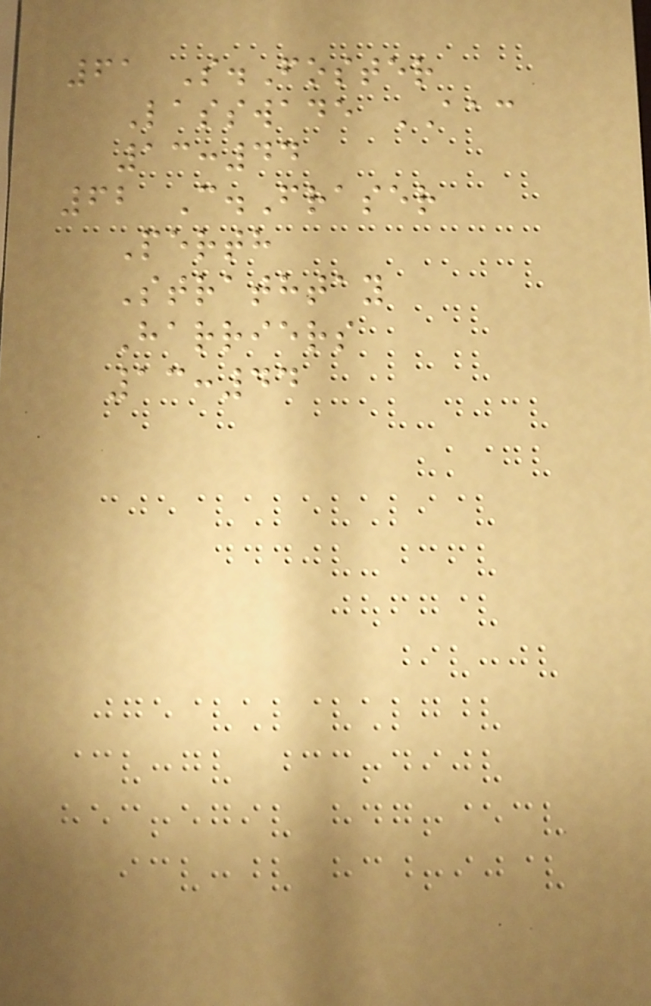61 S.Foster
Lasswade AAC
13:44
62 C.Fraser
Perth
Strathtay
Harriers
13:44
